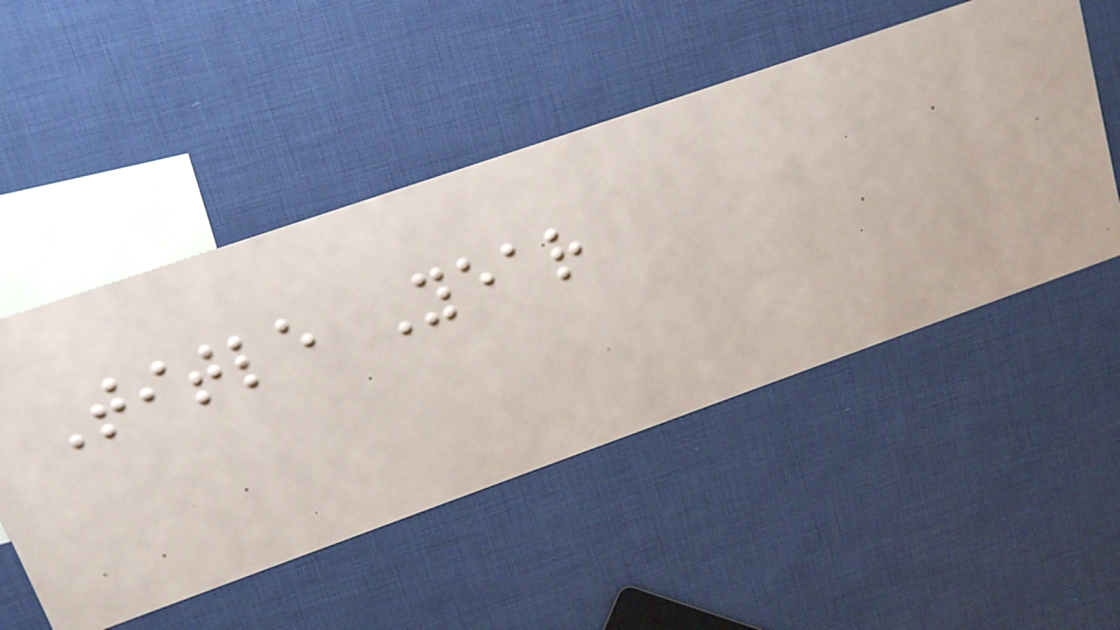Title Year
